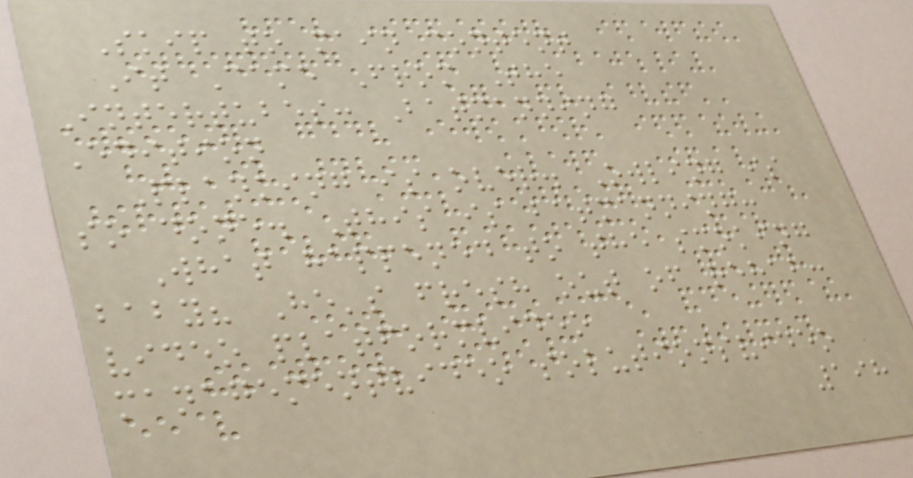Skip to main content
It Came From The
Intertubes: Batmanning
Edition
Planking is over. Owling is
so done. This is batmanning:
What happened to the smoking
baby? He's fresh out of rehab:
video platformvideo
managementvideo solutionsvideo
198
